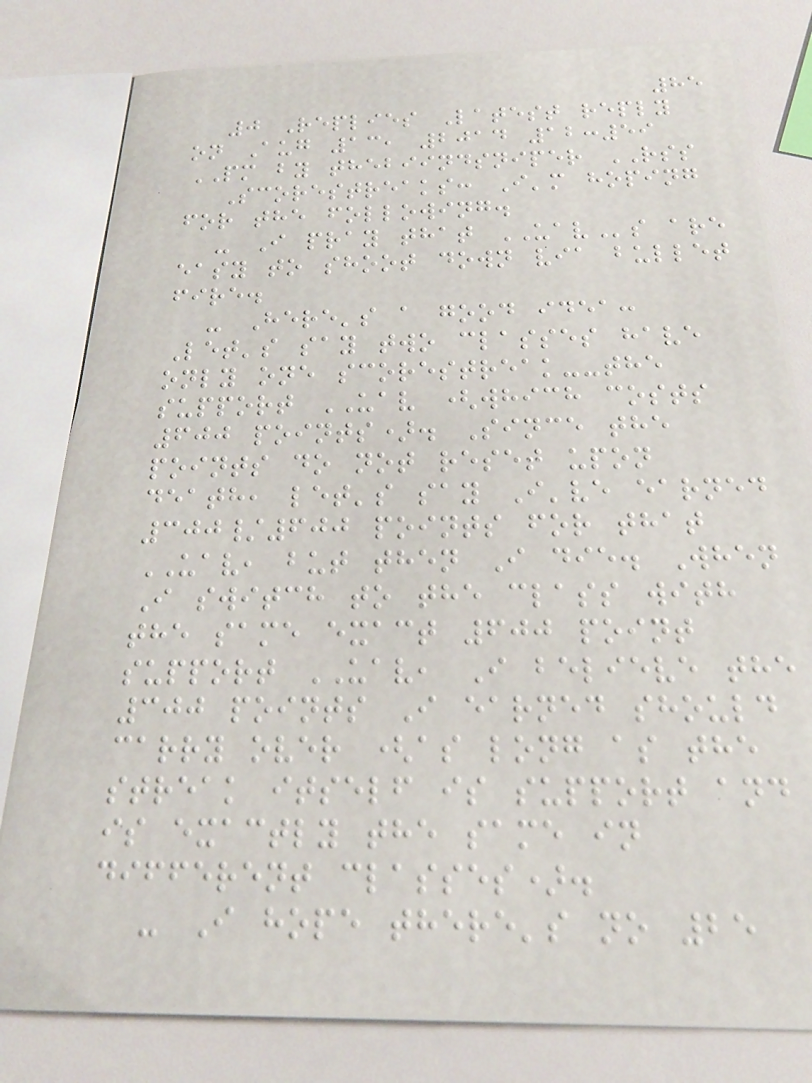85
0 Replies Latest reply
on Aug 13, 2014 12:59
PM by thebiindsniper RSS
Scorestreaks: I'm hoping
for the following.
- I pray that UAVs are
easy to shoot down via bullet
fire.
- Here's a good idea:
Let's say two classes have
only one scorestreak--the
support UAV (which costs
600 points). Since the
points do not reset upon
death, let's say I've earned
300/600 points for that
UAV, but then I die. When
I switch to the class with
the same exact 600 point
support UAV, I believe the
300 points I earned should
carry over (as long as the
streak itself is support and
is exactly the same in
different classes).
- I hope there's no 25
